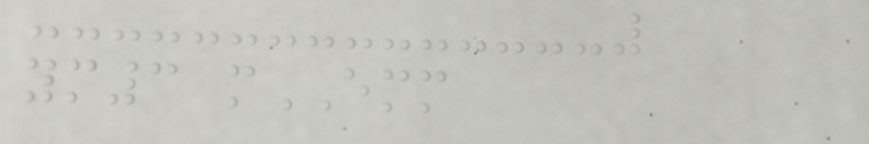ym3 mEMM
